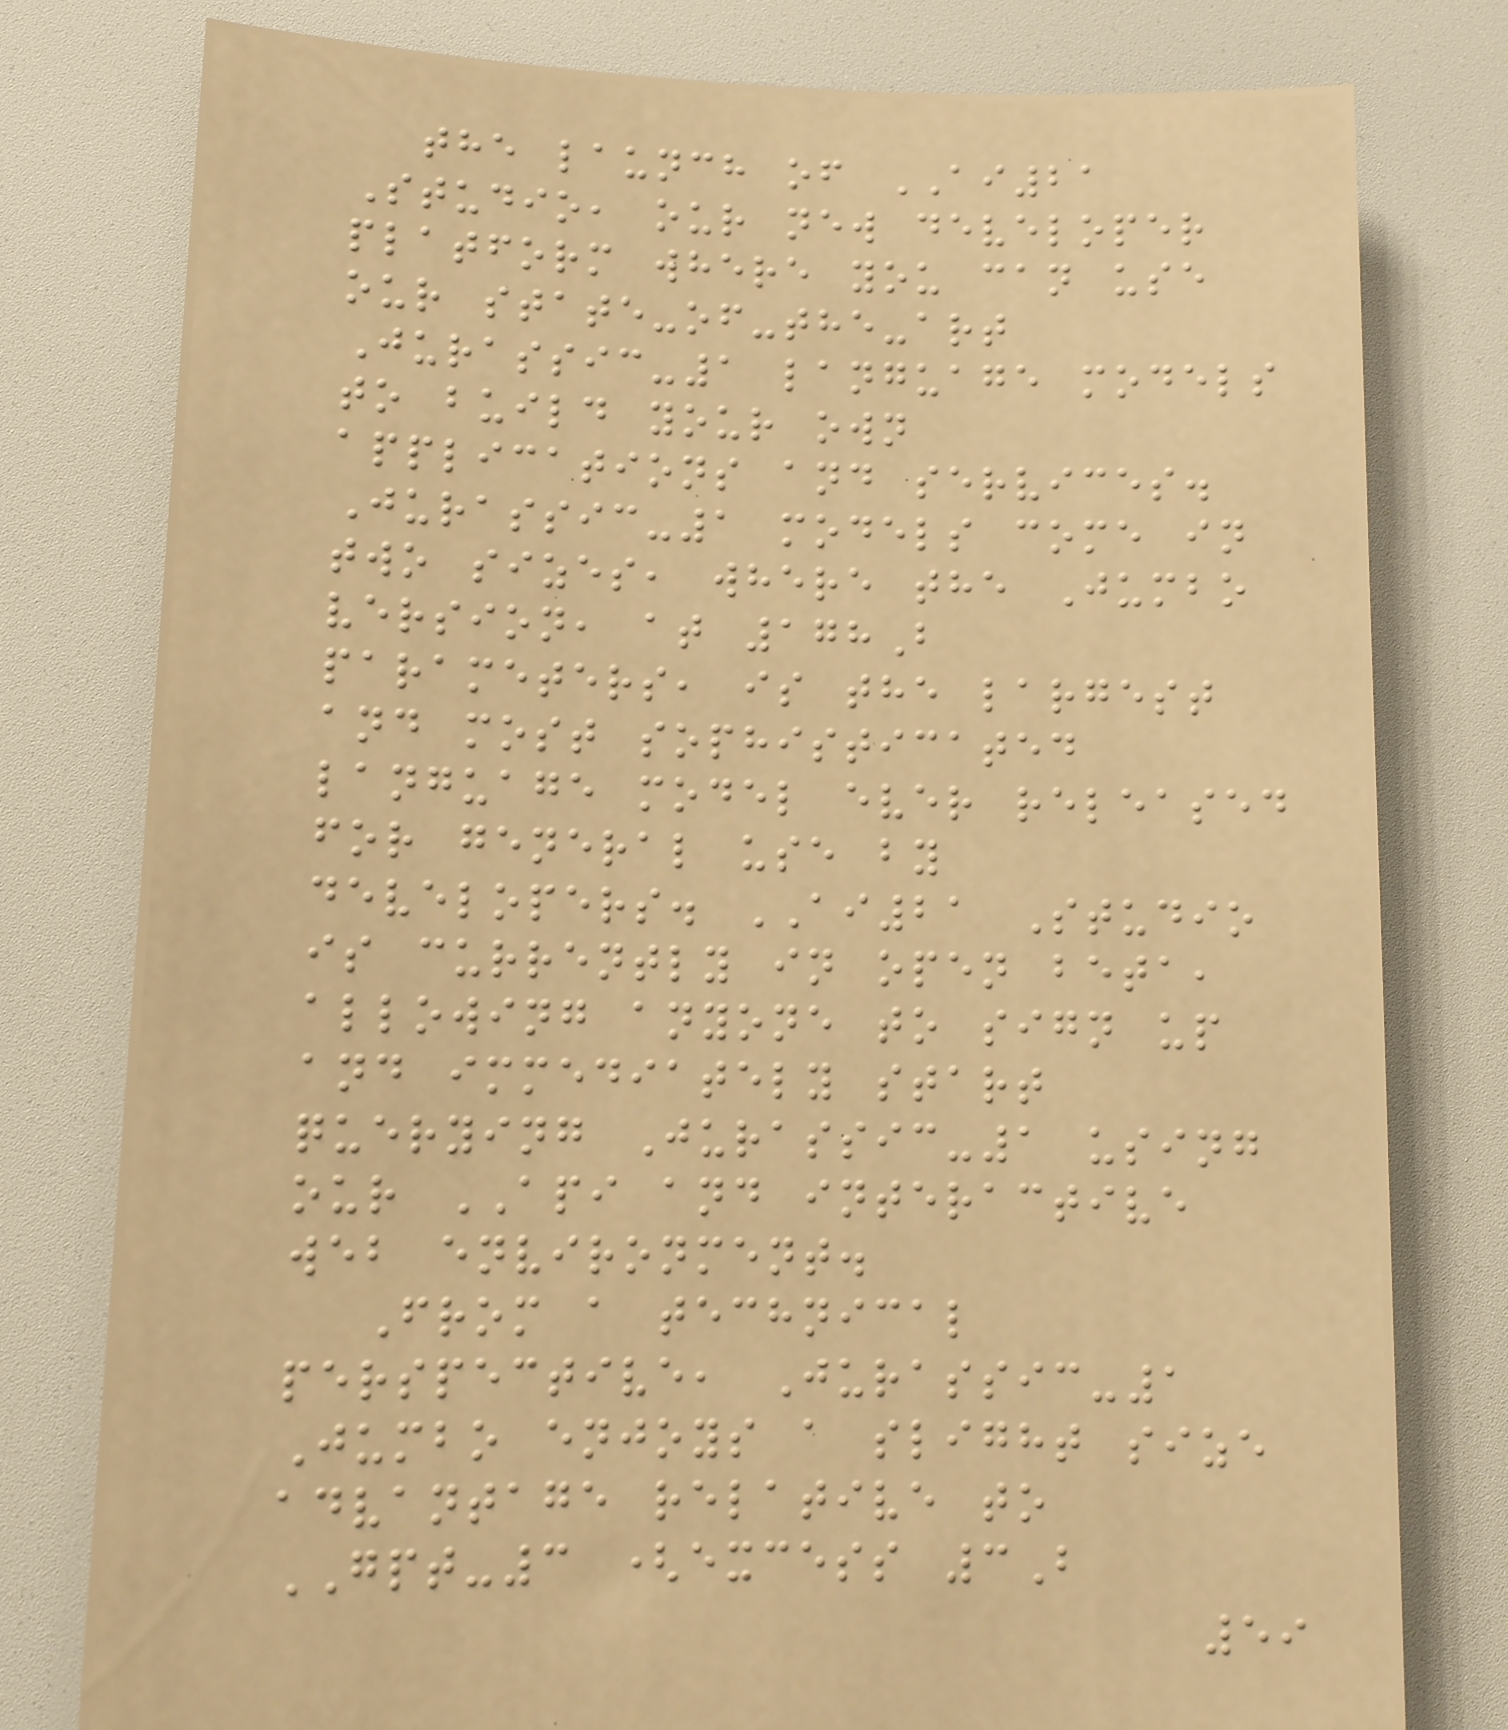the launch of AI21
Studio, our new developer
platform where you can use
our state-of-the-art
Jurassic-1 language models
to build your own
applications and services.
Jurassic-1 models come in
two sizes, where the Jumbo
version, at 178B
parameters, is the largest
and most sophisticated
language model ever released
for general use by
developers. AI21 Studio
is currently in open beta,
allowing anyone to sign up
and immediately start
querying Jurassic-1 using
our API and interactive
web environment.
From a technical
perspective, Jurassic-1
Jumbo enjoys a slight size
advantage relative to
GPT-3 (excess 3B
59
